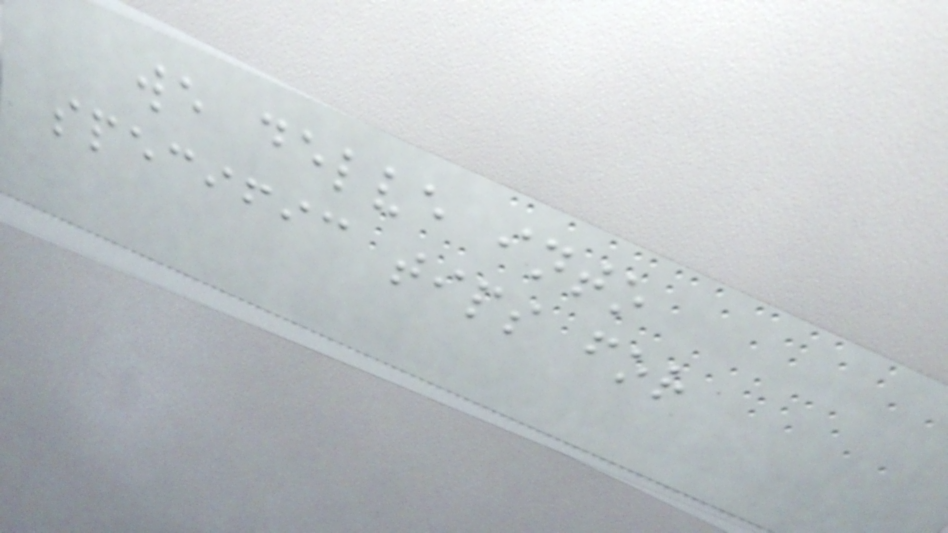we delve into
specific tips for
